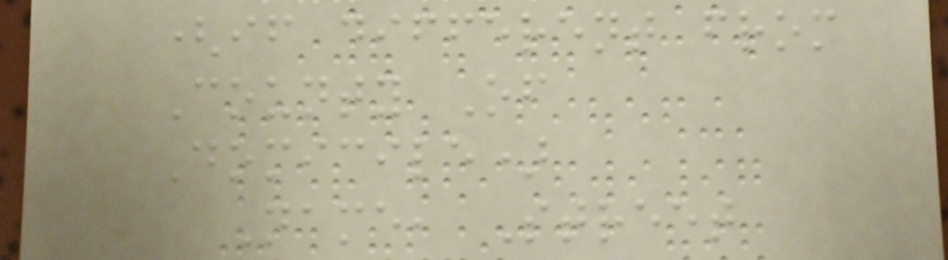(if different from
County Of
Domicile)
Name, Street
